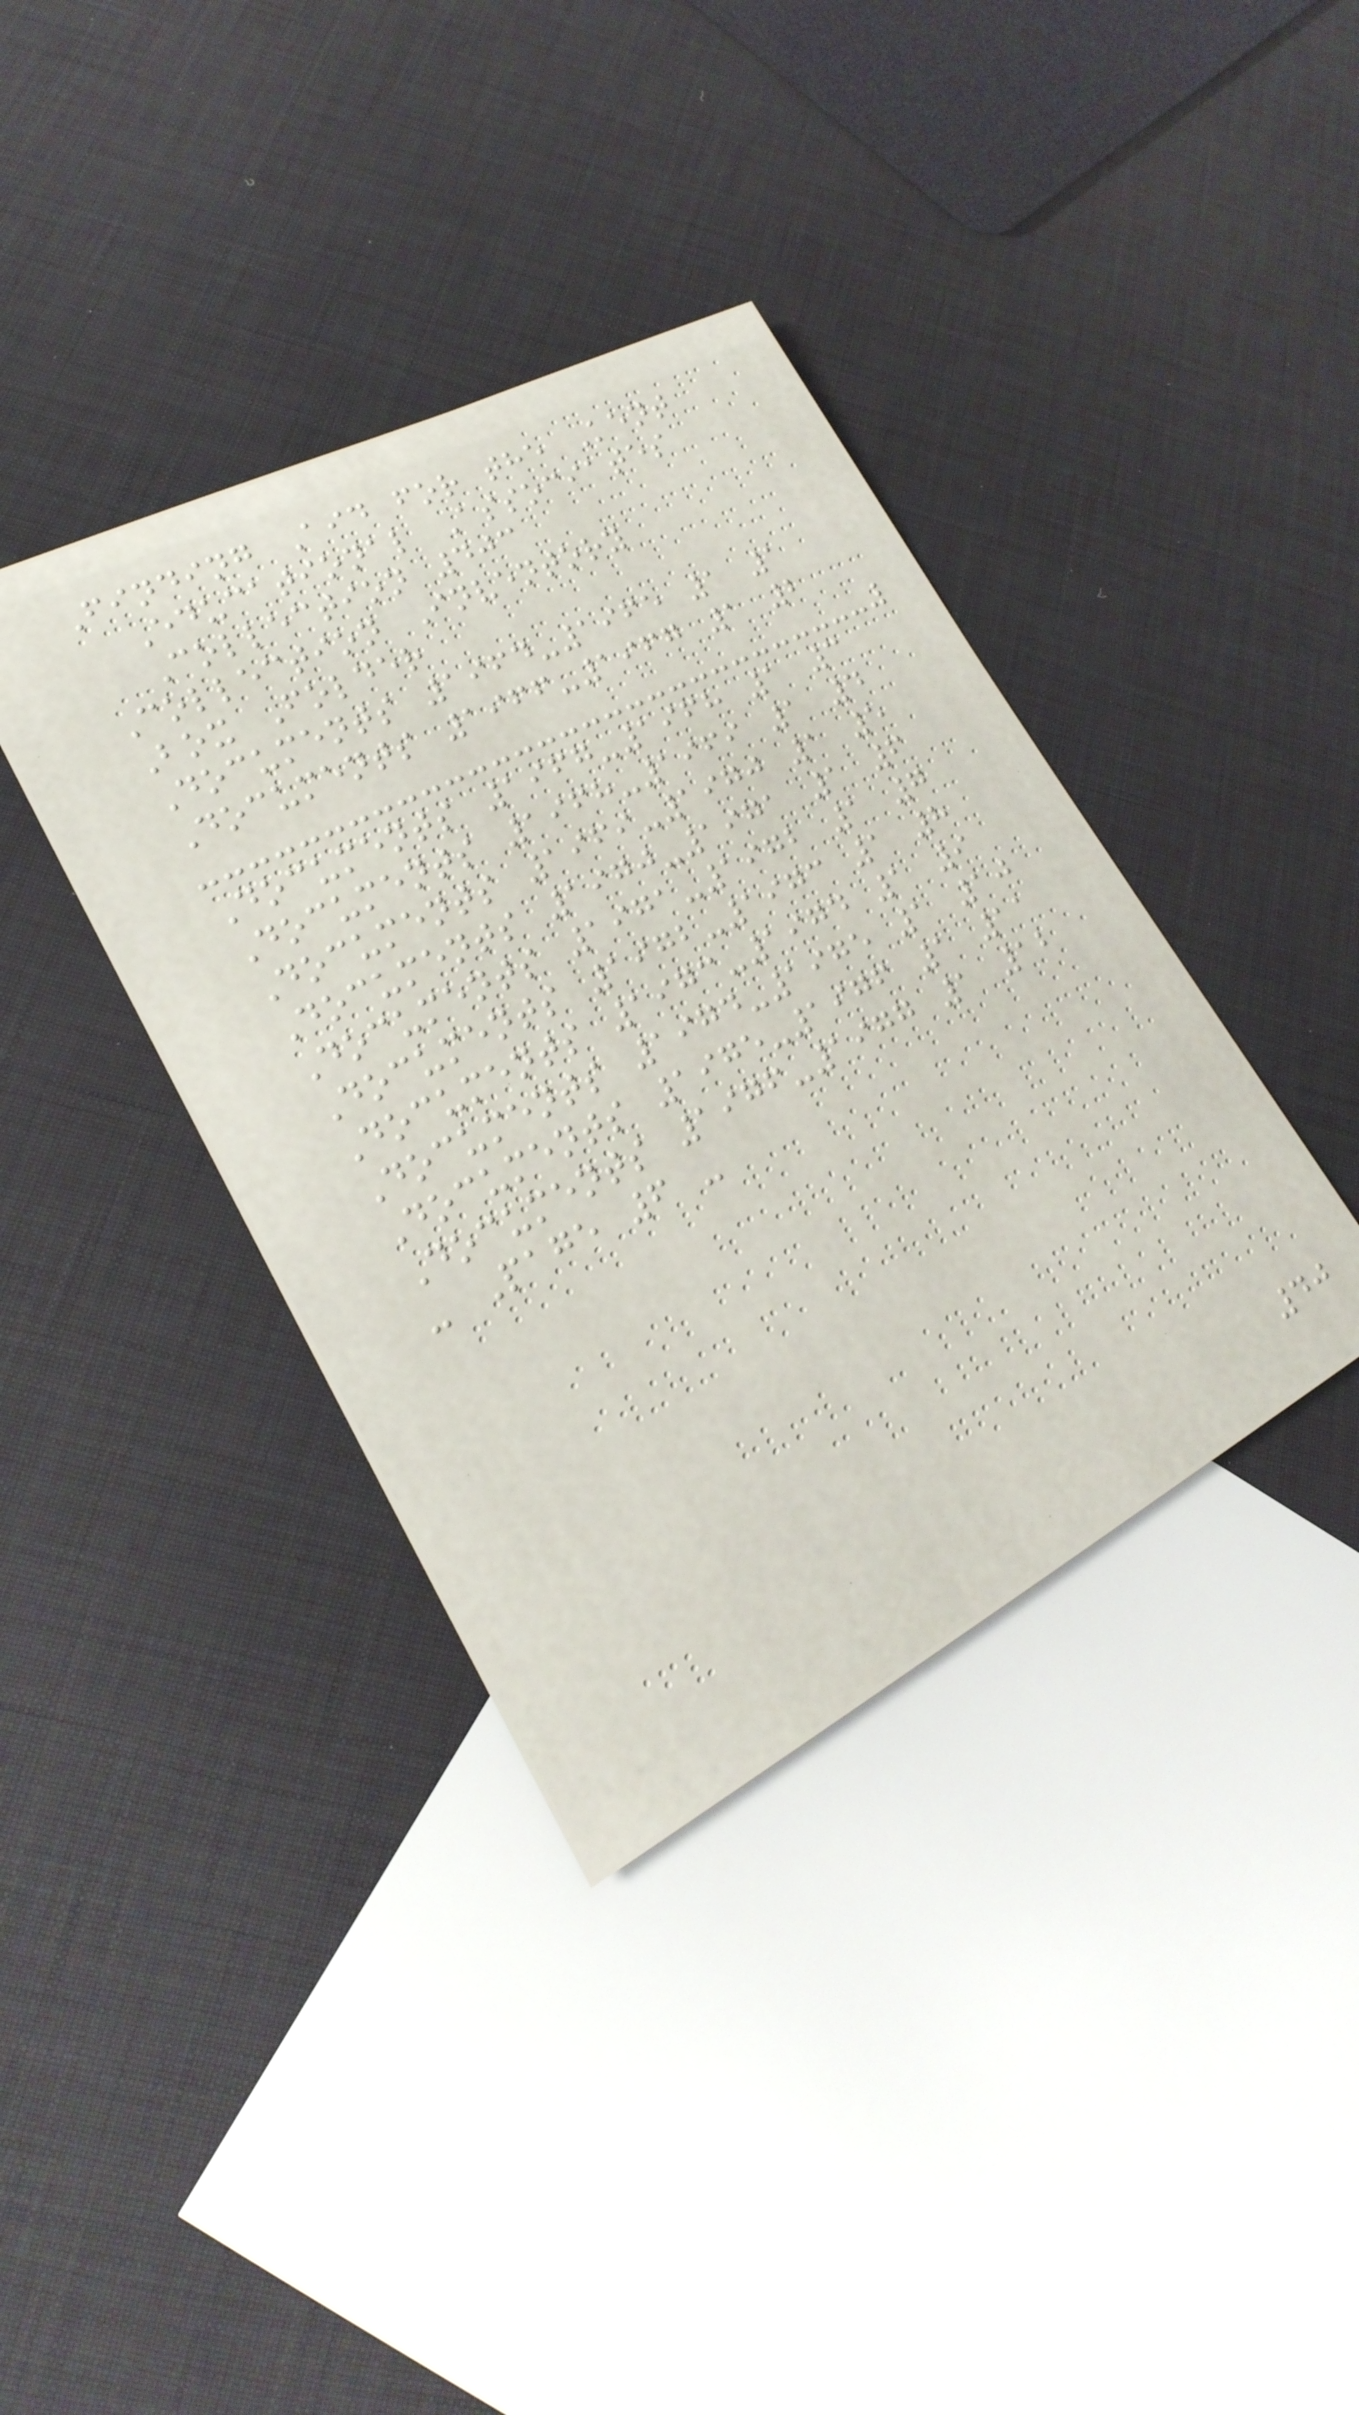Finding Aid for the Kent
Educational Associates
Collection 403
Collection Inventory
Box Folder
Documents 1964-1965 1 1
Documents 1966-1967 1 2
Documents 1967-1968 1 3
Documents 1968-1969 1 4
Documents 1969-1970 1 5
Documents 1970-1971 1 6
Documents 1971-1972 1 7
Documents 1972-1973 1 8
Documents 1973-1974 1 9
Documents 1974-1975 1 10
Documents 1975-1976 1 11
Documents 1976-1977 1 12
- Page 6 -
40
